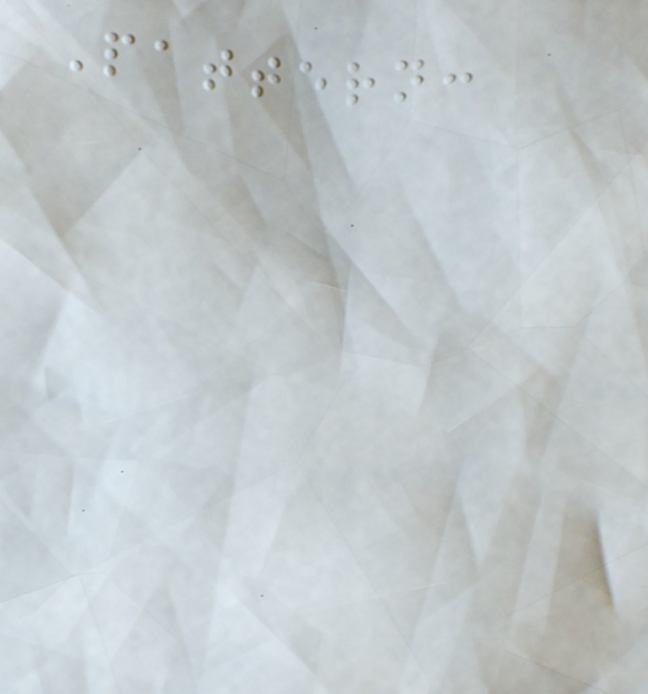Pattern:
